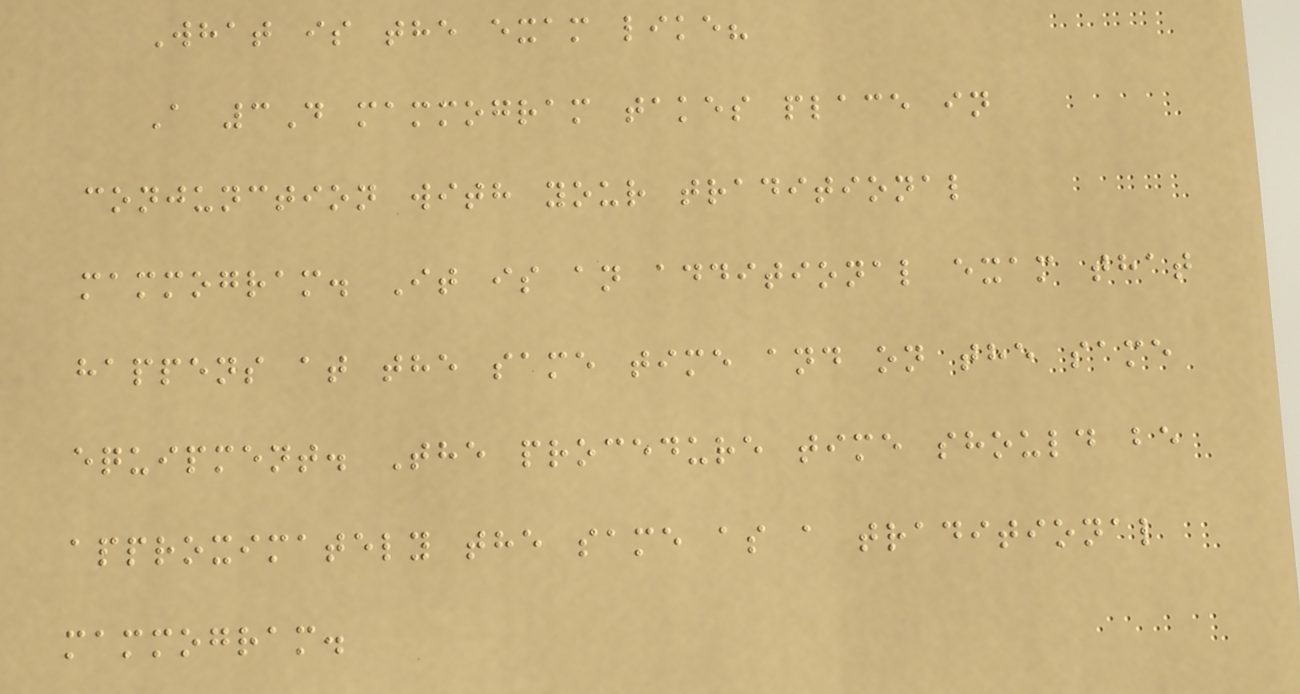What is the exam like?
A 3D mammogram takes place in
conjunction with your traditional
mammogram. It is an additional exam that
happens at the same time and on the same
equipment. The procedure time should be
approximately the same as a traditional
mammogram.
